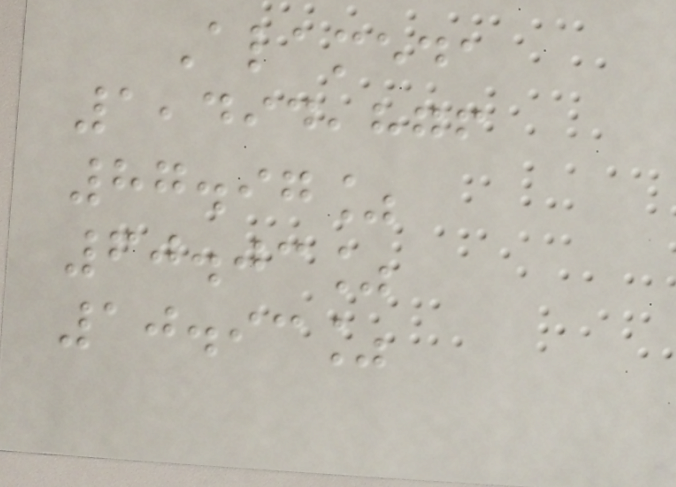Alameda
1,494,876
87.97%
60.03%
10.93%
